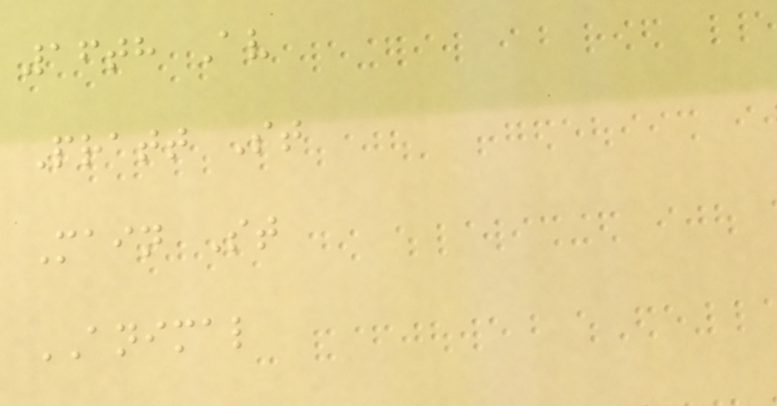16th Av
Pratt St
Main St
ANIMAL
